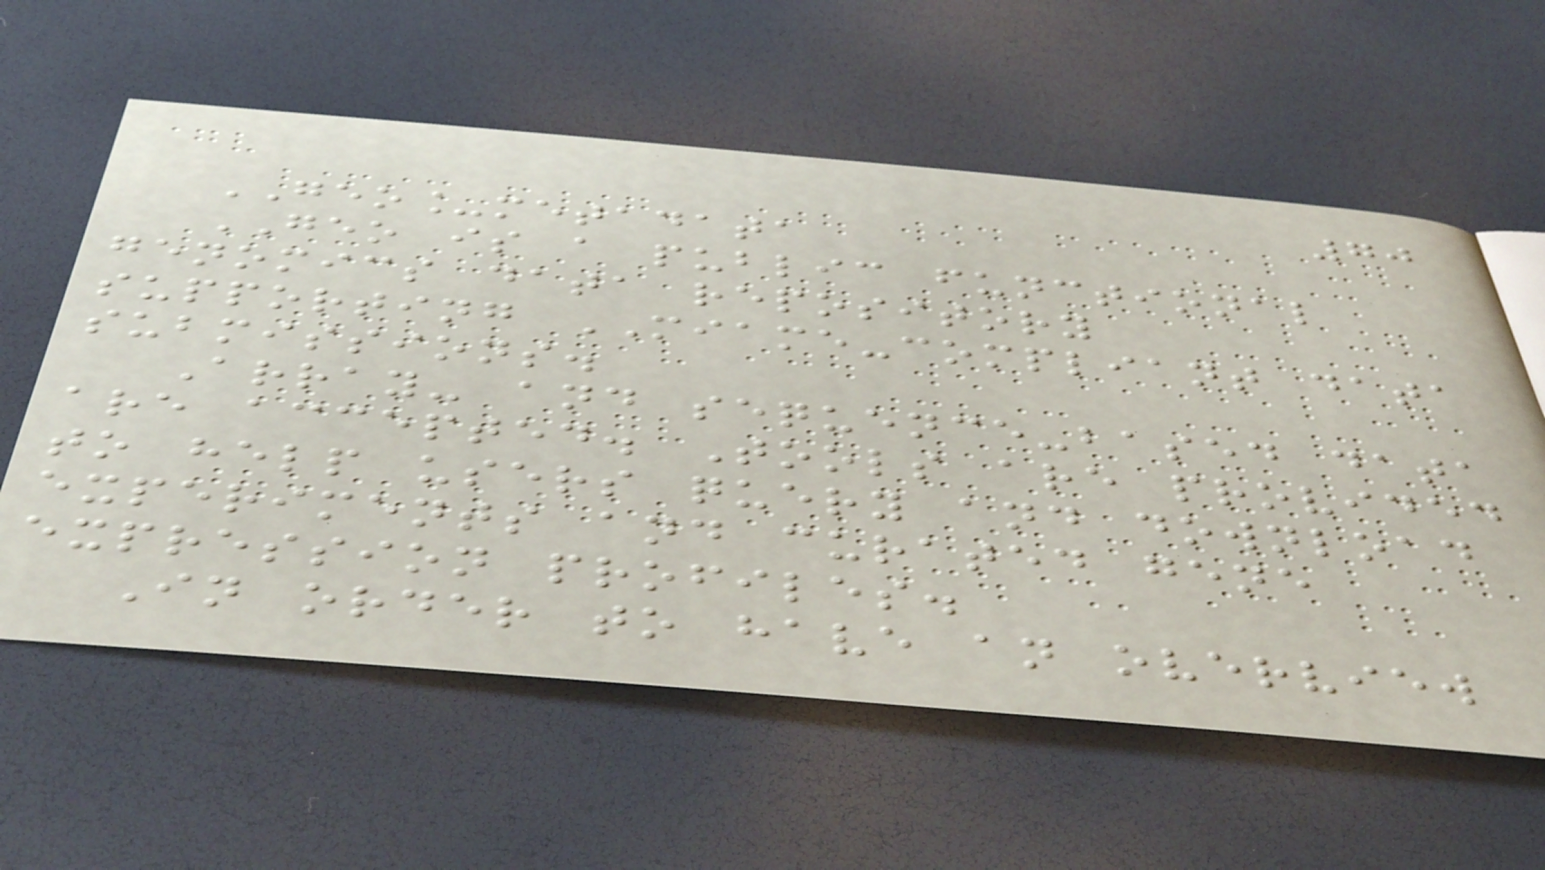70
GEO_metadata
GEO is a public functional
genomics data repository
supporting MIAME-compliant data
submissions.
Array- and sequence-based data
are accepted. Tools are provided
to help users query and download
experiments and curated gene
expression profiles.
In order to have an overview
